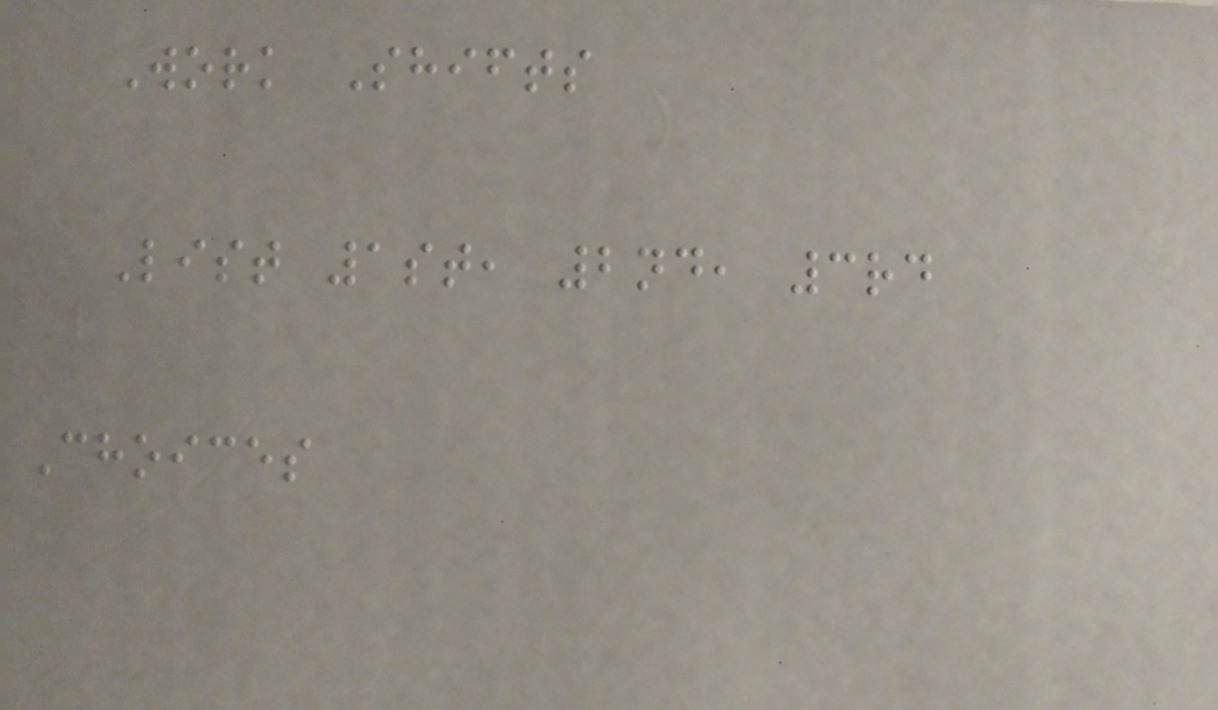Work Shifts
List 1st, 2nd, 3rd
Choices
